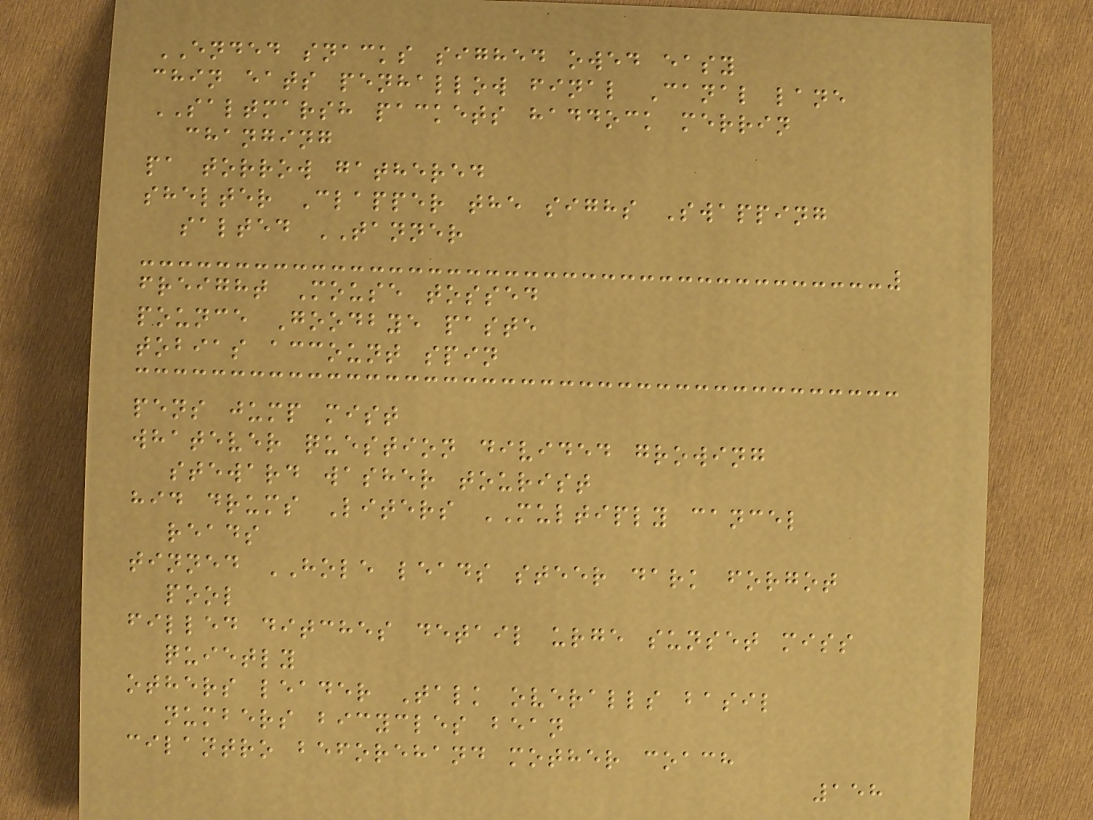ENDED snacks sighed owed easy
chin eats penhallow final Canal lane
SALTMARSH packets haddock merrin
changing
pa torrow gathered
shelter Clapper the sighs Swapping
salted TANNER
freight Mouse tossed
pounce Goodbye paste
tobias account spin
pens jump mist
whatever question divided growing
steward washer tourist
hid drums Liters MULTIPLY cancel
reads
tinned HOLE leads steer dark forgot
pool
filled ditches detail urge sunset miss
quietly
others leader Talk overalls basil
numbers bicycles bean
cilantro beforehand mother coach
158
